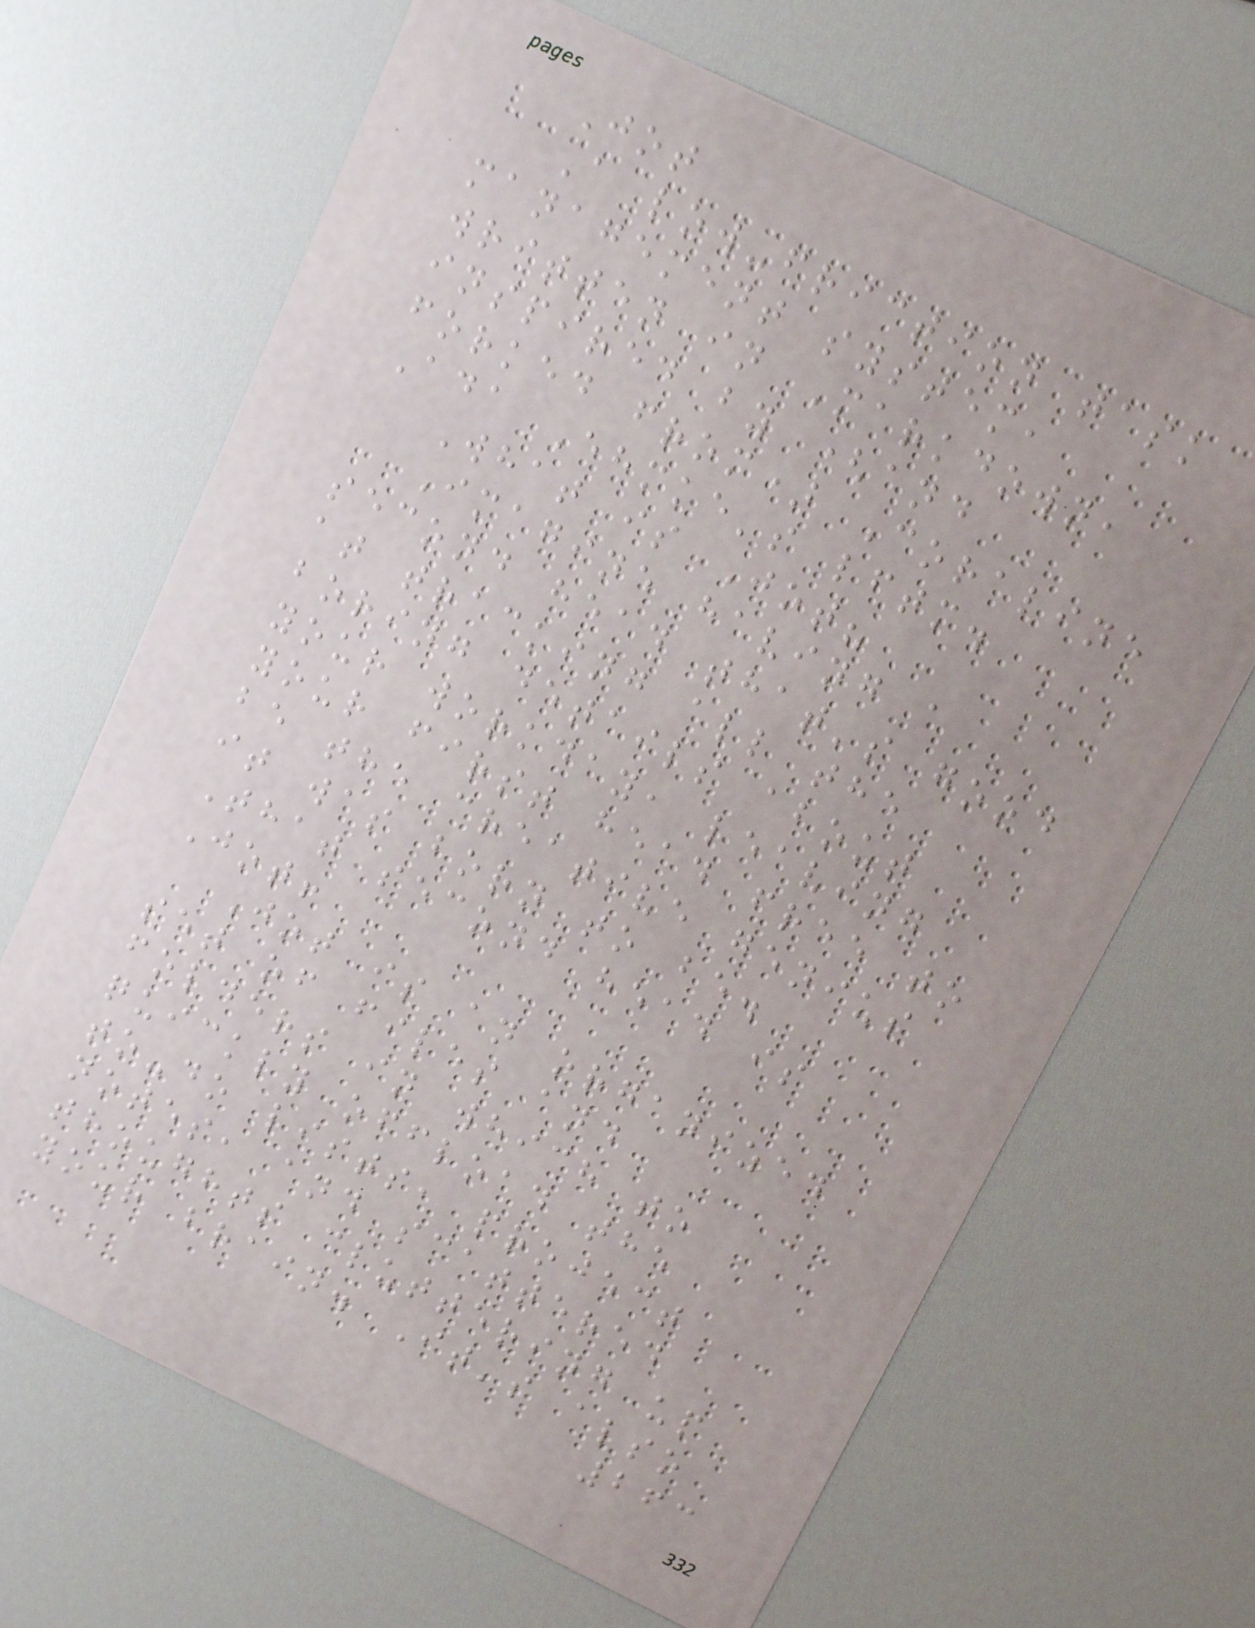Jot
A low-friction task
management system,
written in Markdown,
inspired by (and
forked from) Coraline
Ada Ehmke's lftm.
What is Jot?
Imagine having a
second head that's good
at tracking all the
boring details about
your workday, leaving
your first head free to
be the creative genius
it was born to be.
That second head is
Jot!
Jot is an organized
set of files and
folders in which to
quickly offload the
to-do lists, project
notes, and scattered
thoughts cluttering up
your brain. It's also
263
